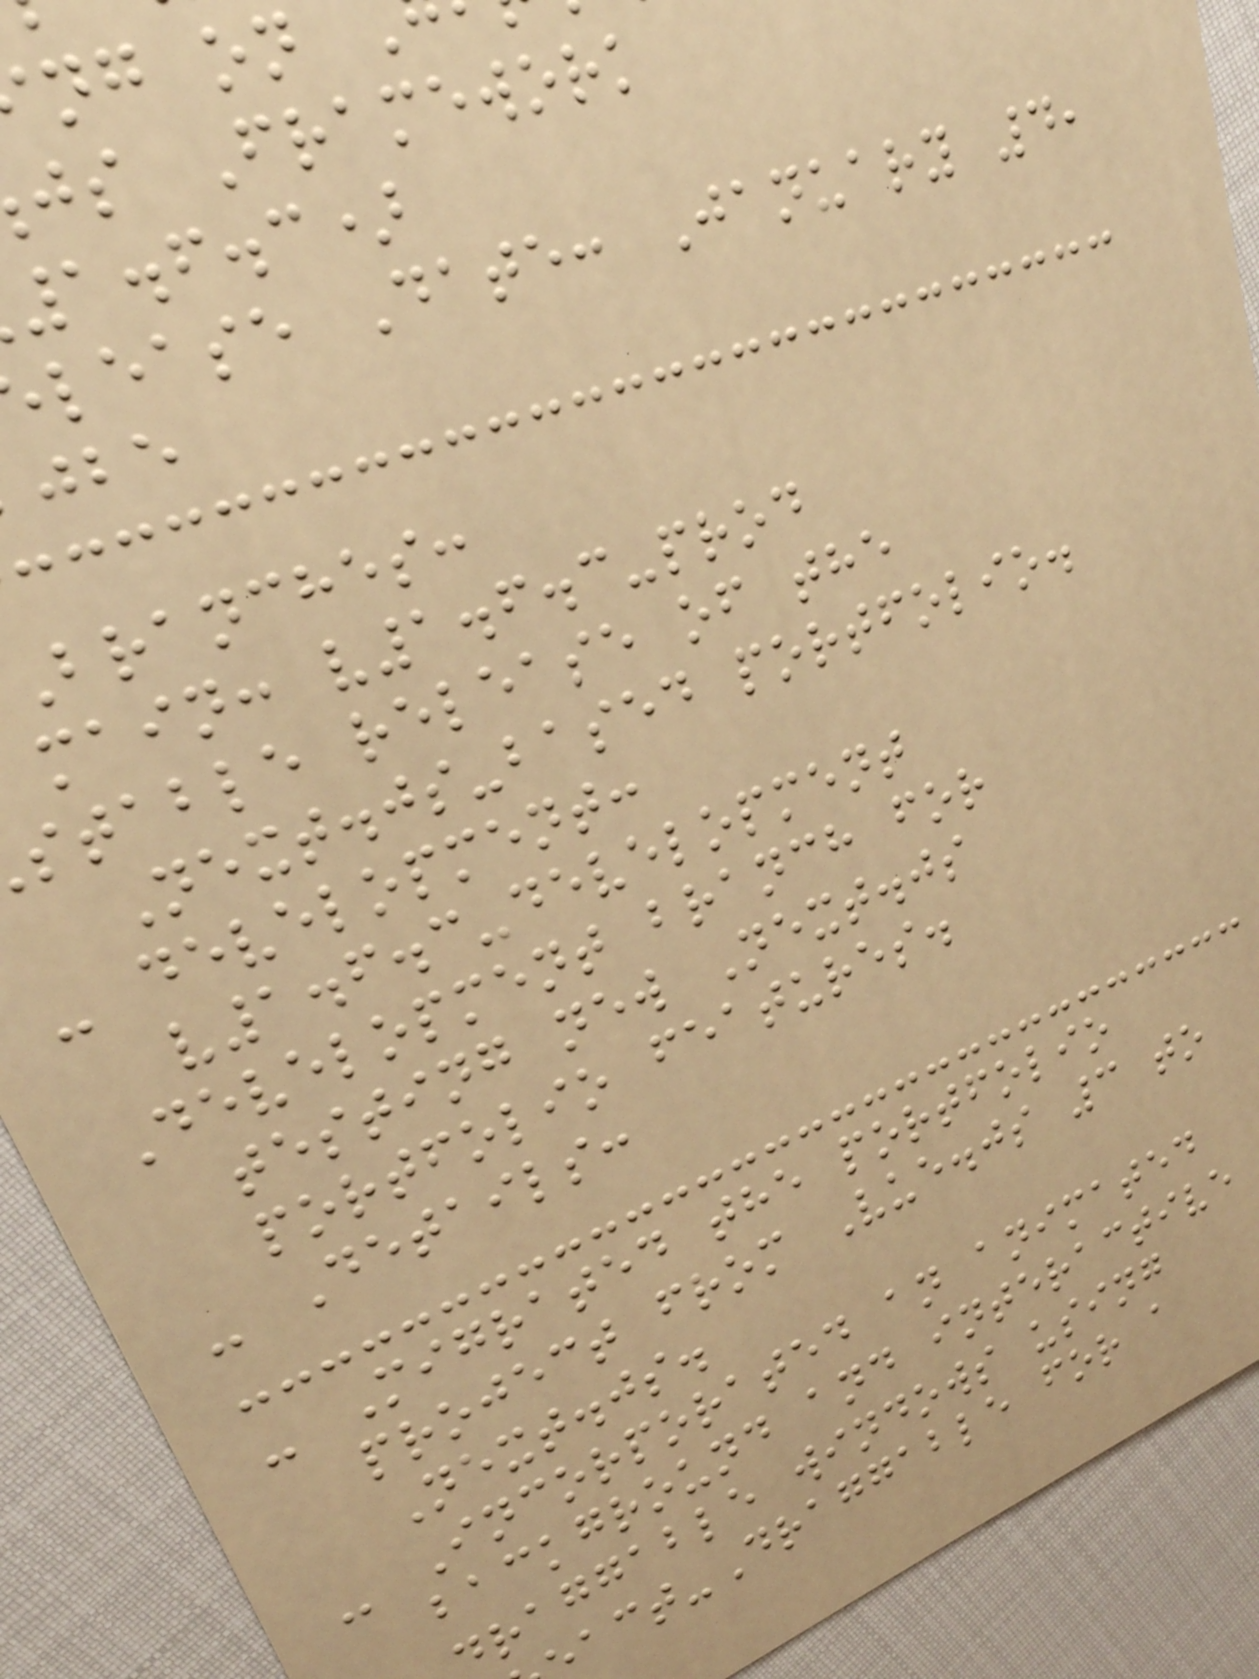js Framework
1.6.3)
lease Date: January 4,
branches:
main: v1.6.3-prod
stable release of the
Next.js-based portfolio.
- development:
v1.6.3-development
Development branch for
testing new Next.js
portfolio features.
- Details:
- Migrated the portfolio
project from Vue.js 3 to
Next.js.
- Incorporated an animated
background and interactive
raggable windows using
act-Draggable for a
